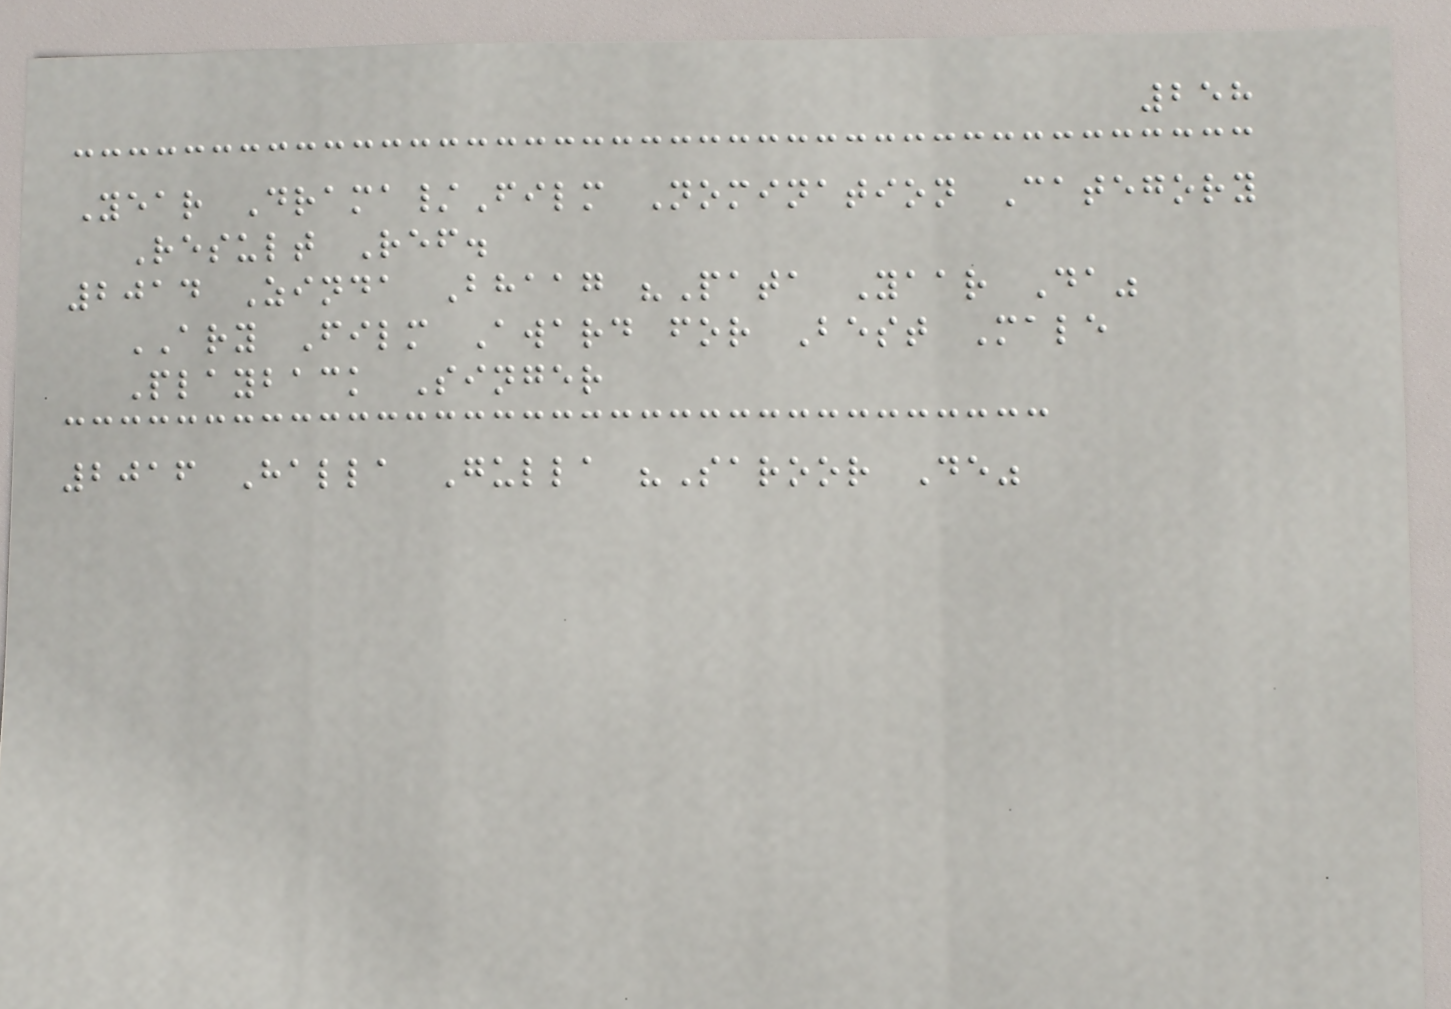258
Year Drama/Film Nomination Category
Result Ref.
2014 Zinda Bhaag "Pata Yaar Da"
ARY Film Award for Best Male
Playback Singer
2016 Halla Gulla "Saroor De"
